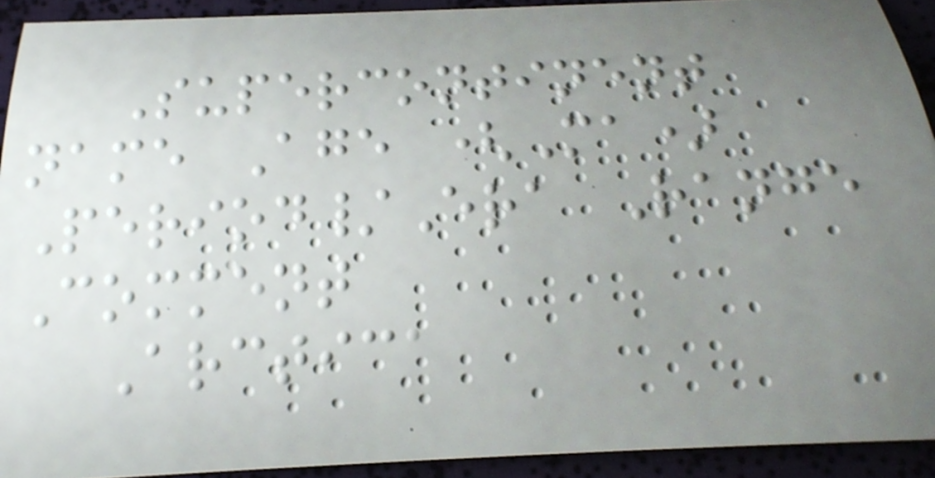Supercontinent
name Age (Ma)
Period/Era Range
Comment
Arctica
